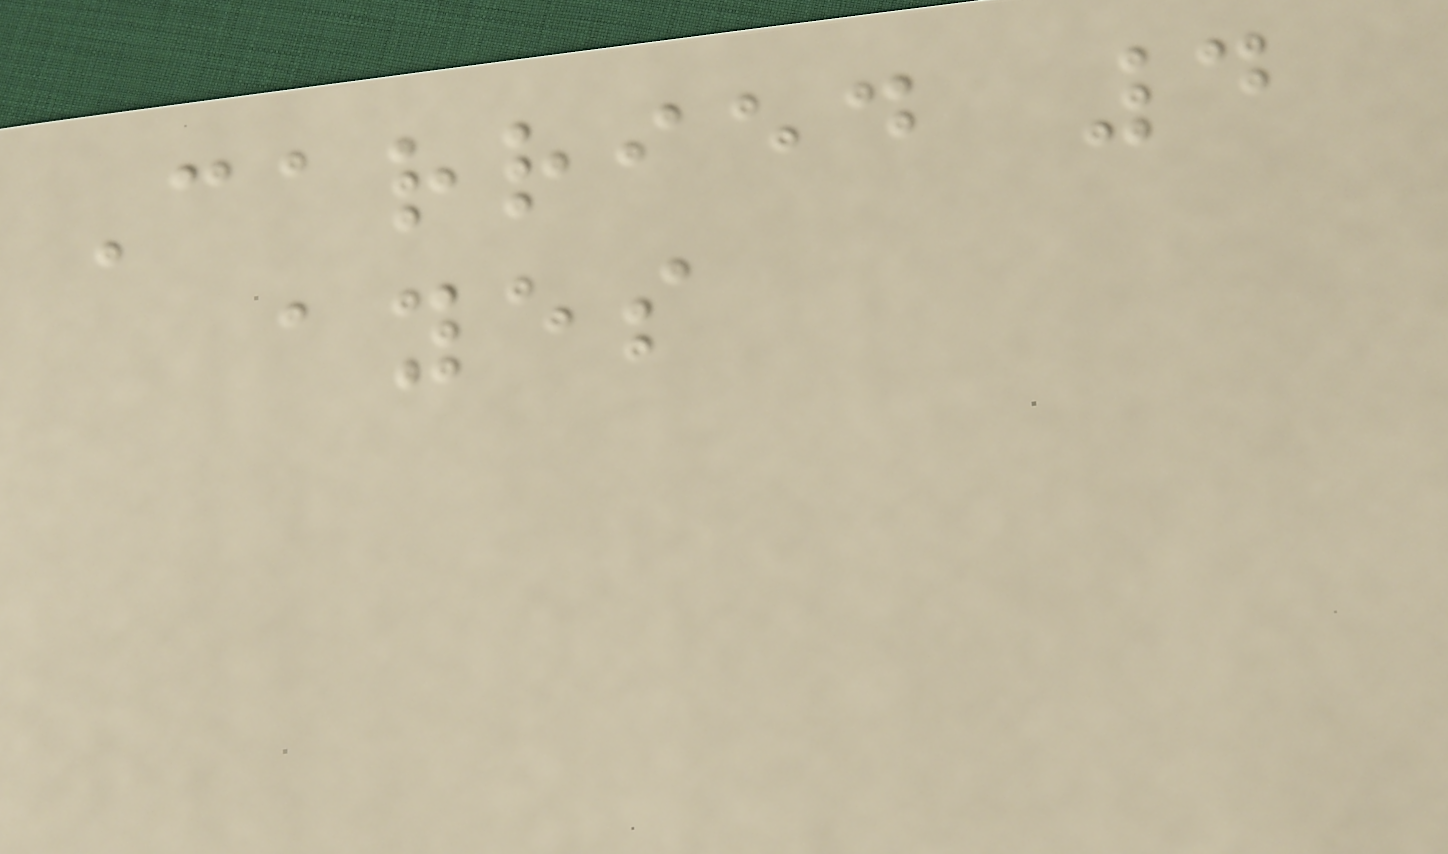Carried 4
ayes
